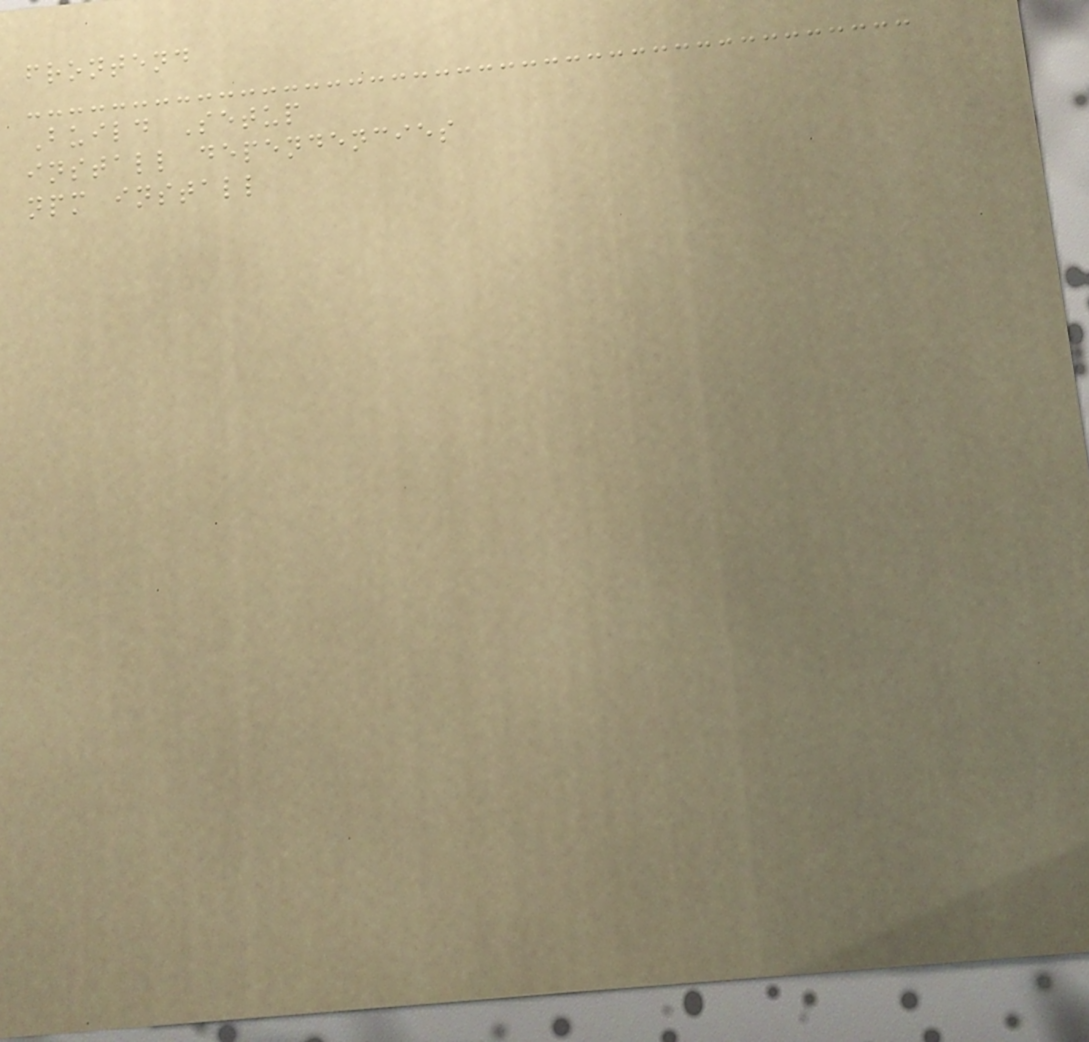frontend
Build Setup
install dependencies
npm install
